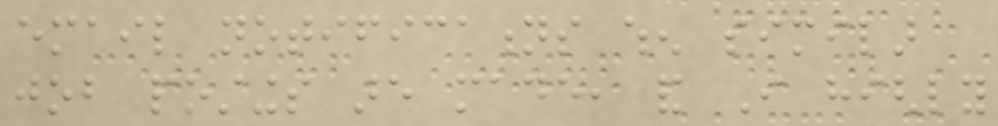email notifications when similar
job postings are made, and I highly
